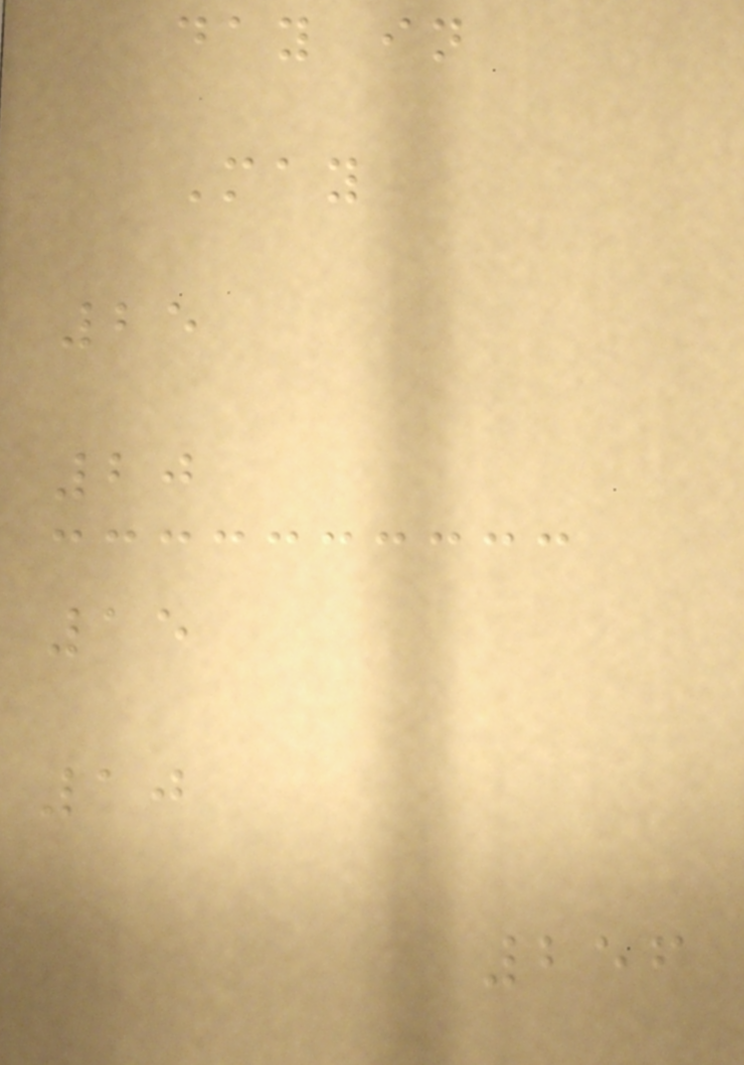day in
May
25
20
15
10
256
